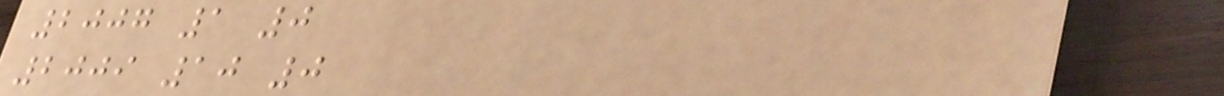2007 1 0
2009 10 0
